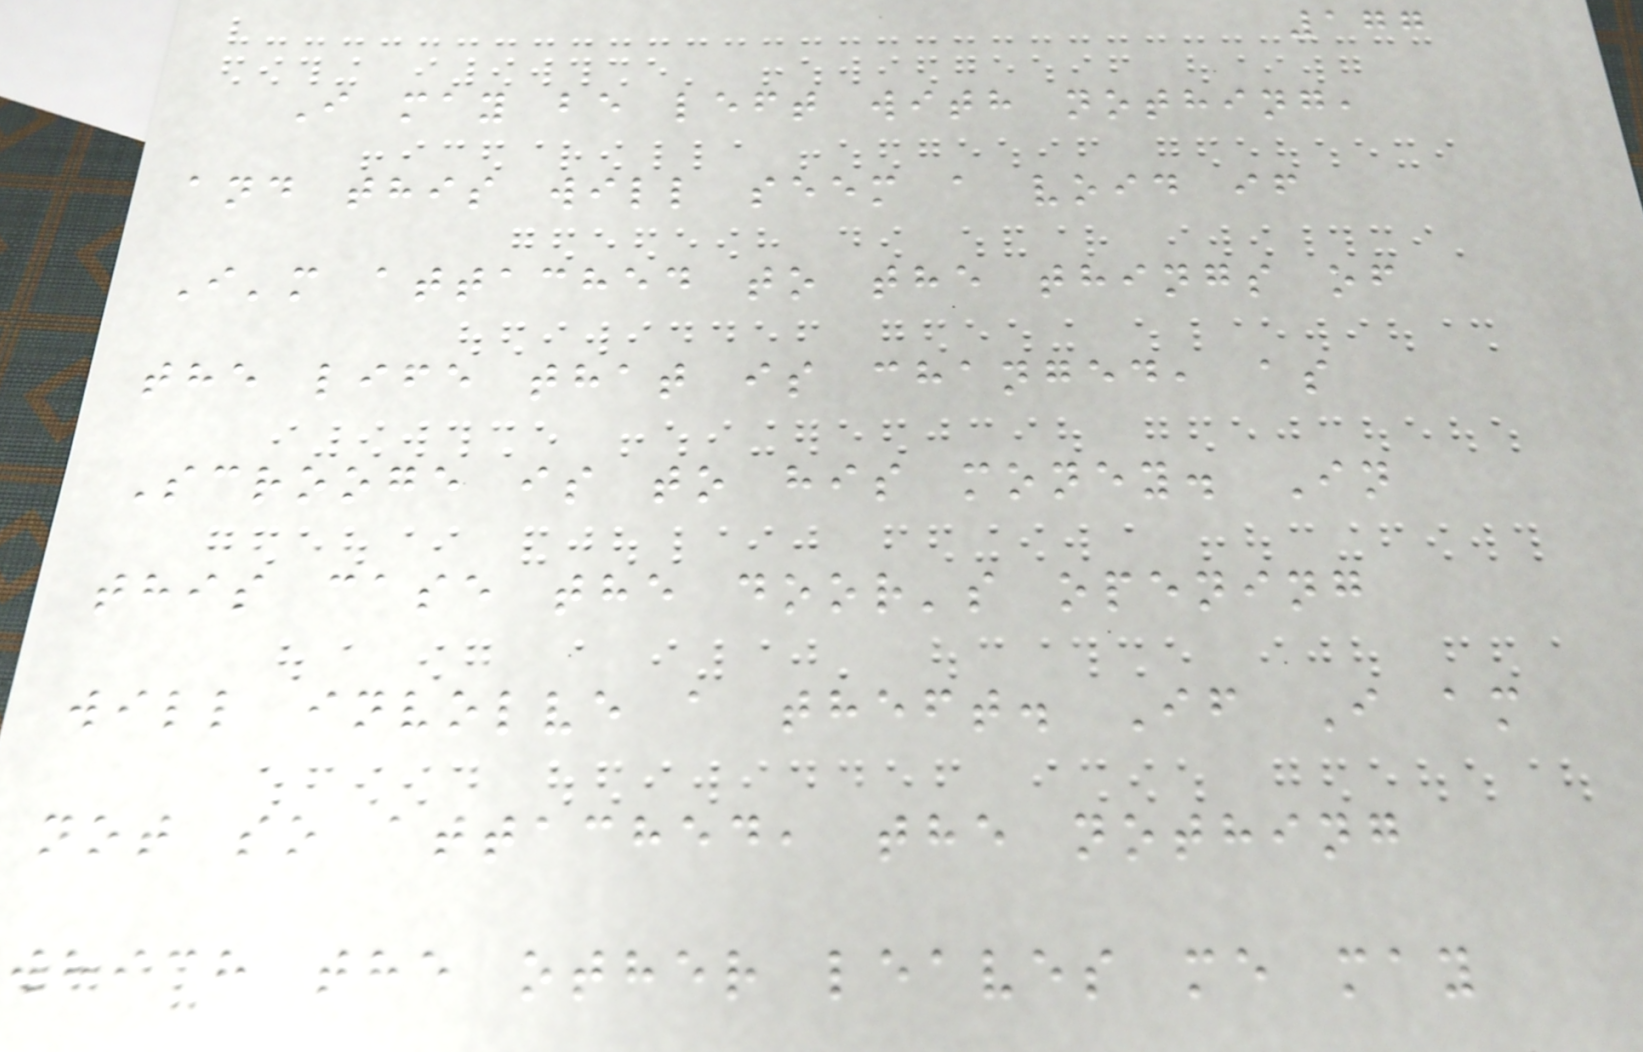177
I may be left with nothing,
and this will seem a void if
I'm attached to the things of
the life that is changed, as
Scrooge is to his money. In
this case the door's opening
will involve a theft. If I am
not so attached, the nothing
which the other leaves me may
